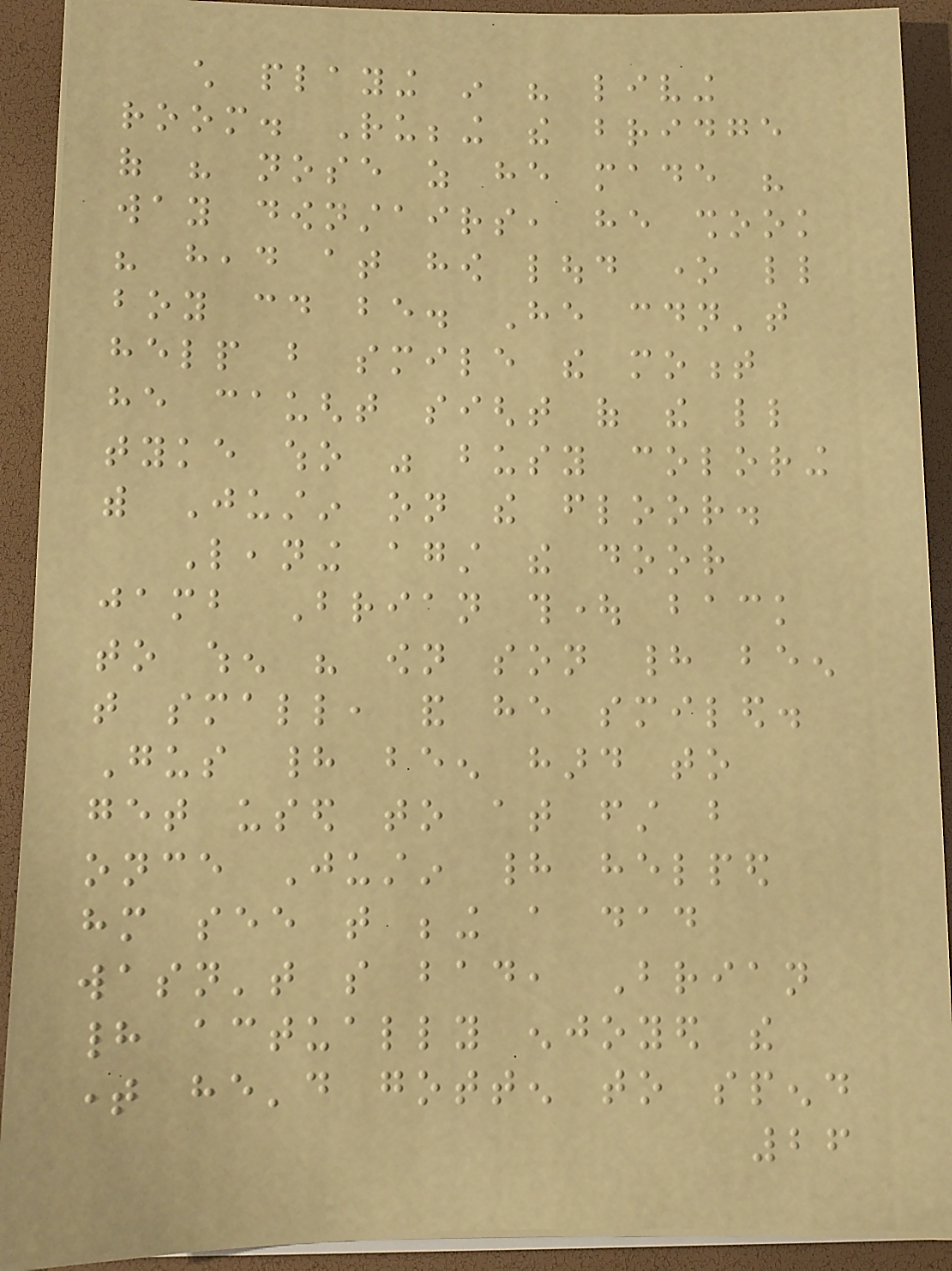child playing in his living
room. Rubbing the bridge
of his nose as he made his
way downstairs, he shook
his head at how loud one little
boy could be. He couldn't
help but smile the moment
he caught sight of the little
tyke who was busy coloring
with Justin on the floor.
Leaning against the door
jamb Brian thought back
to when his own son had been
that small, and he smiled.
Gus had been hard to
get used to at first but
once Justin had helped
him see that being a dad
wasn't so bad, Brian
had actually enjoyed the
time he'd gotten to spend
26
